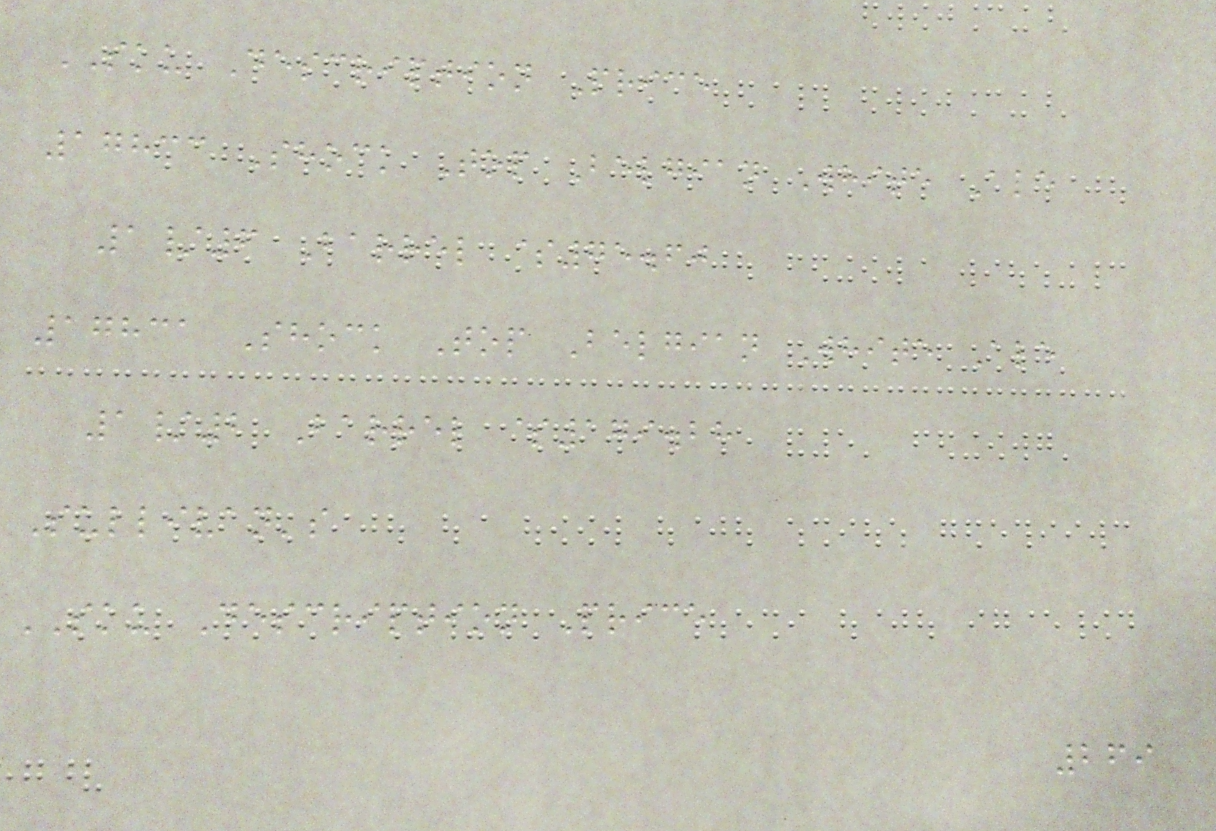SKU Description Price
17833 Shock Top Belgian White Ale
1/6 Barrel $75.60
17831 Shock Top Belgian White Ale
1/2 Barrel $179.28
Sullivan's
SKU Description Price
269
